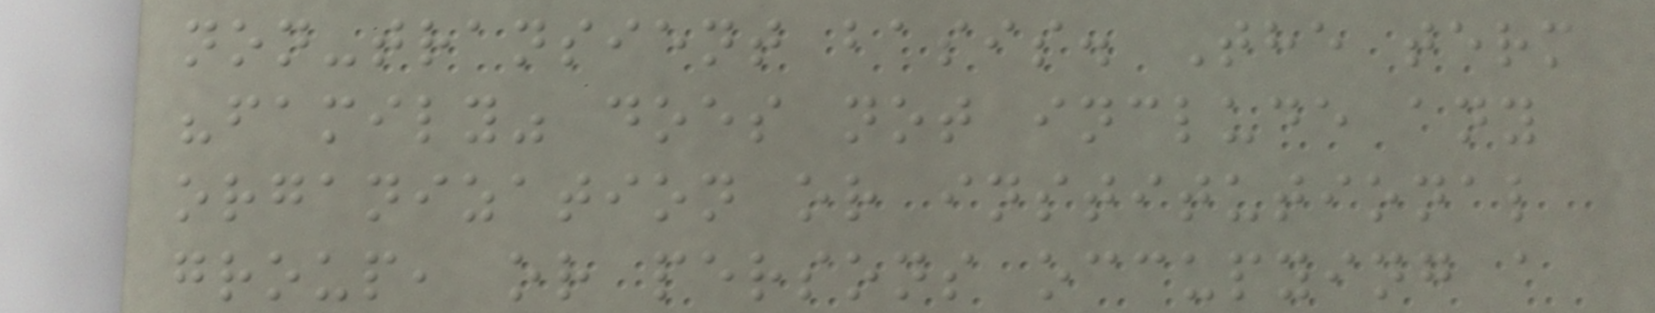non-transient basis. The term
"family" does not include any
organization or institutional
group, or persons occupying a
